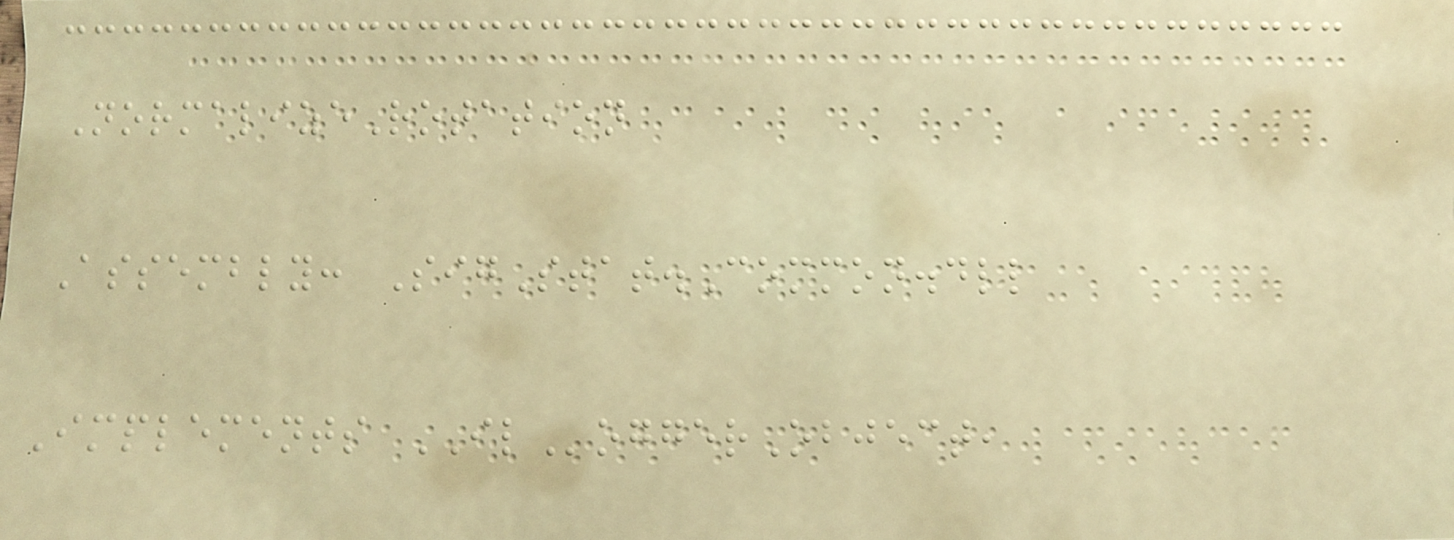NormalizeRotation
Assembly: SigStat.Common.dll
Implements ILoggerObject,
